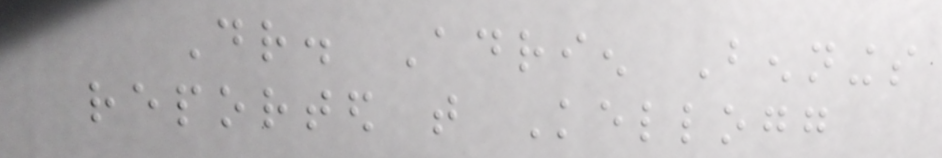Dr. Adrien Bennings
reported that Kellogg
